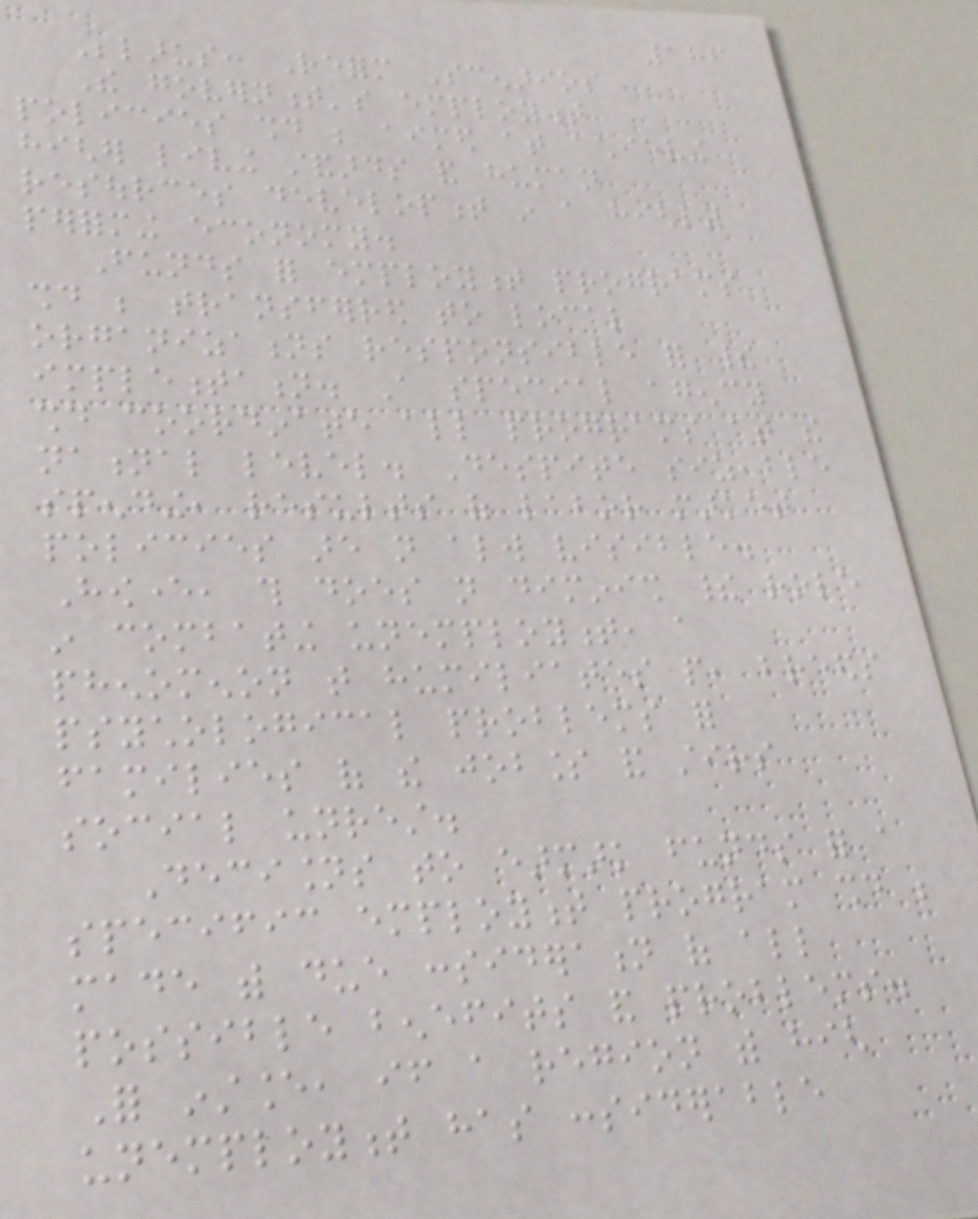186
Belarus: Reform Scenarios
The government's employment
policies should be aimed at achieving
higher living standards and human
resources development in a highly
performing economy.
Funds for employment programs
should be transferred to local
organizations responsible for their
implementation. A special agency
should coordinate all programs at the
national level. Despite sizeable
spending, results of labor market
policies are not always visible.
However, this does not diminish their role
in combating unemployment, a
phenomenon that humiliates people, breeds
psychological problems for
families of the jobless and stirs
social unrest.
Decisions to earmark funds for a
specific employment program should be
made with due consideration of all
possible benefits and problems.
For instance, if a region with high
unemployment has considerable
